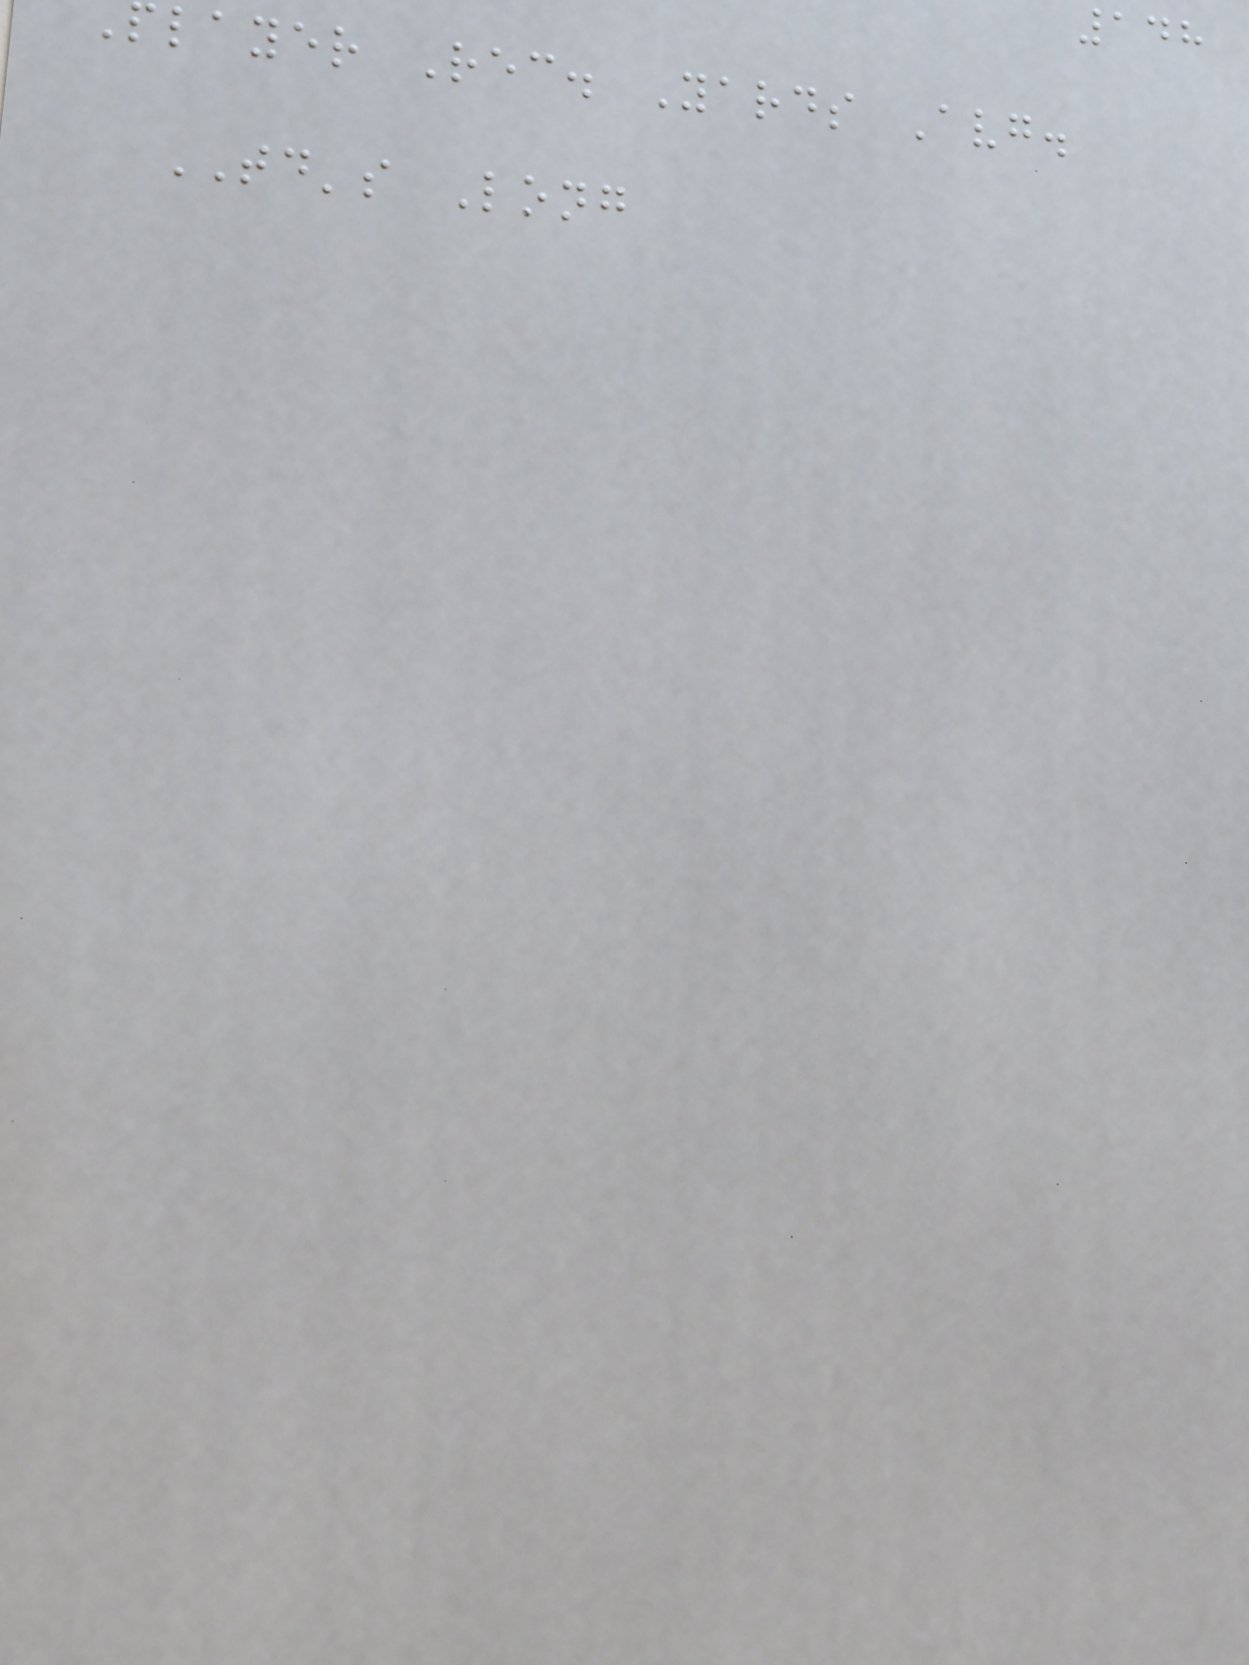148
layer Rec. Yards Avg.
TD's Long
